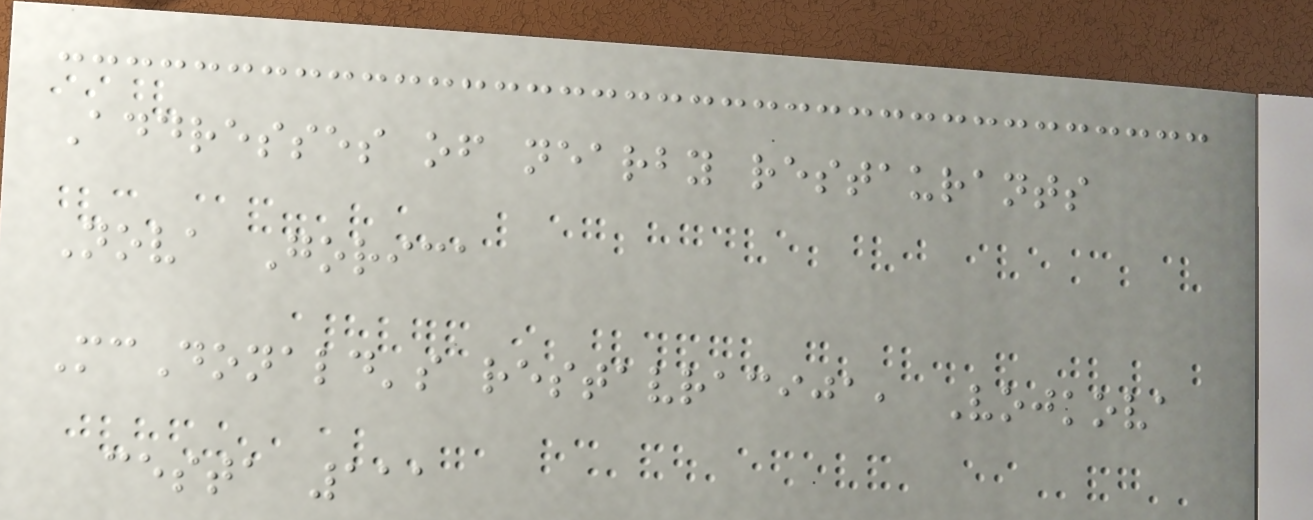Addresses of nearby restaurants
Nova Gorica
McDonald's restavracija, Vojkova
cesta 111
